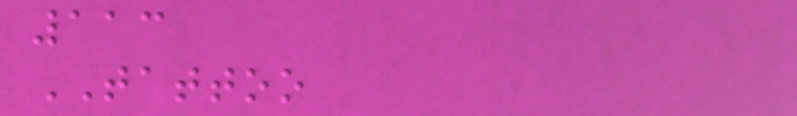113
TATTOO
